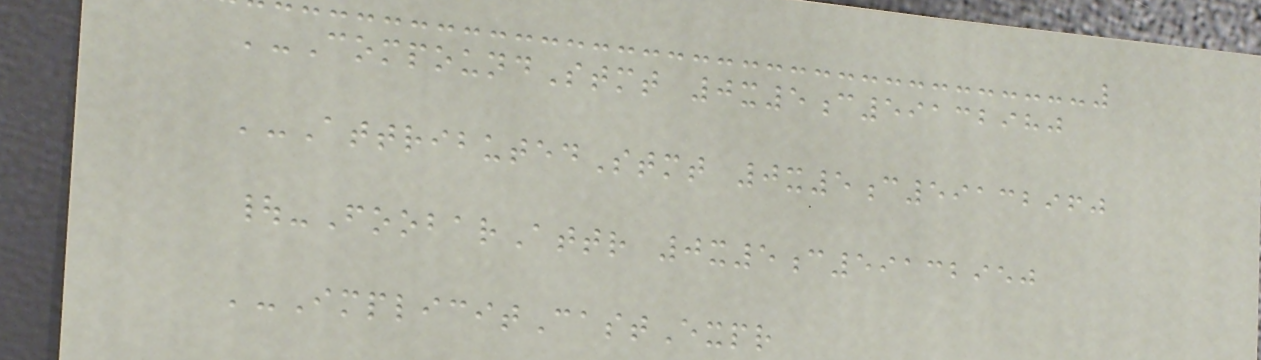'-CompoundStmt 0x5c59132980
'-AttributedStmt 0x5c59132960
|-FoobarAttr 0x5c59132950
'-ImplicitCastExpr
